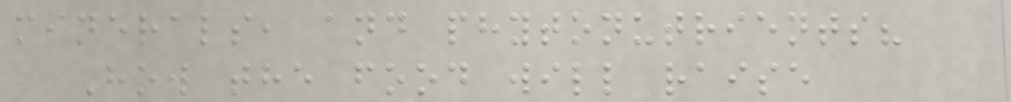minerals, and phytonutrients?
How the food will raise
